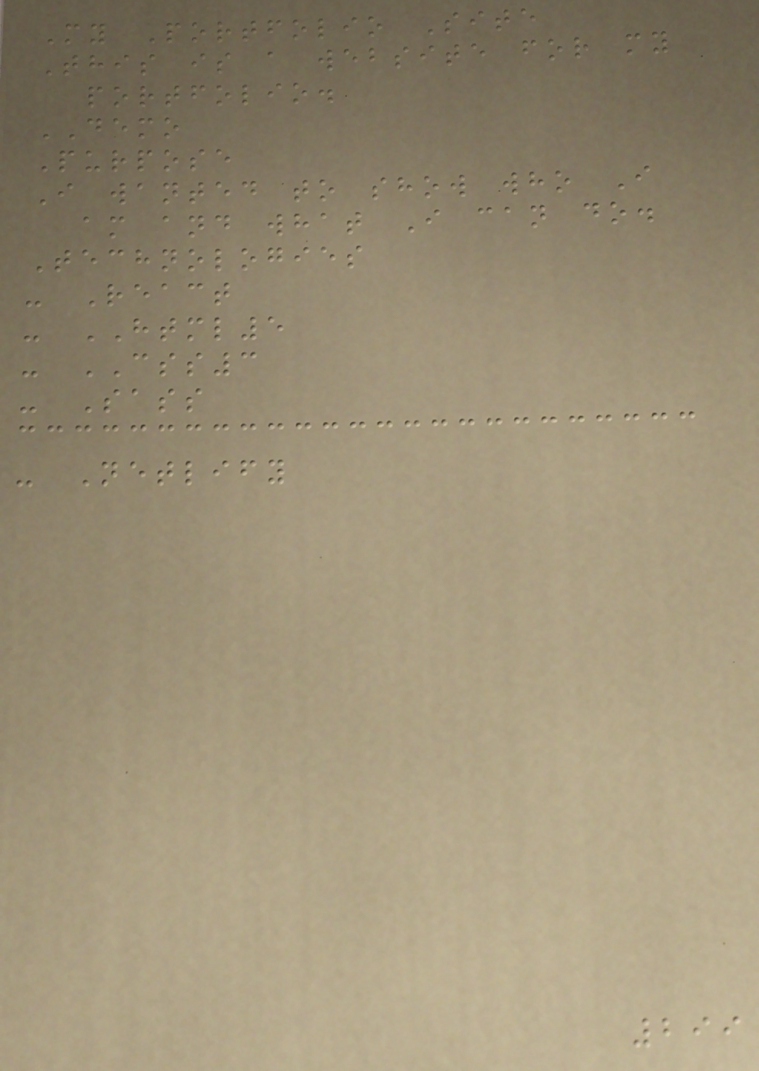My Portfolio Site
This is a website for my
portfolio.
DEMO
Purpose
I wanted to show who I
am and what I can do.
Technologies
- React
- HTML5
- CSS3
- Sass
- Netlify
299
